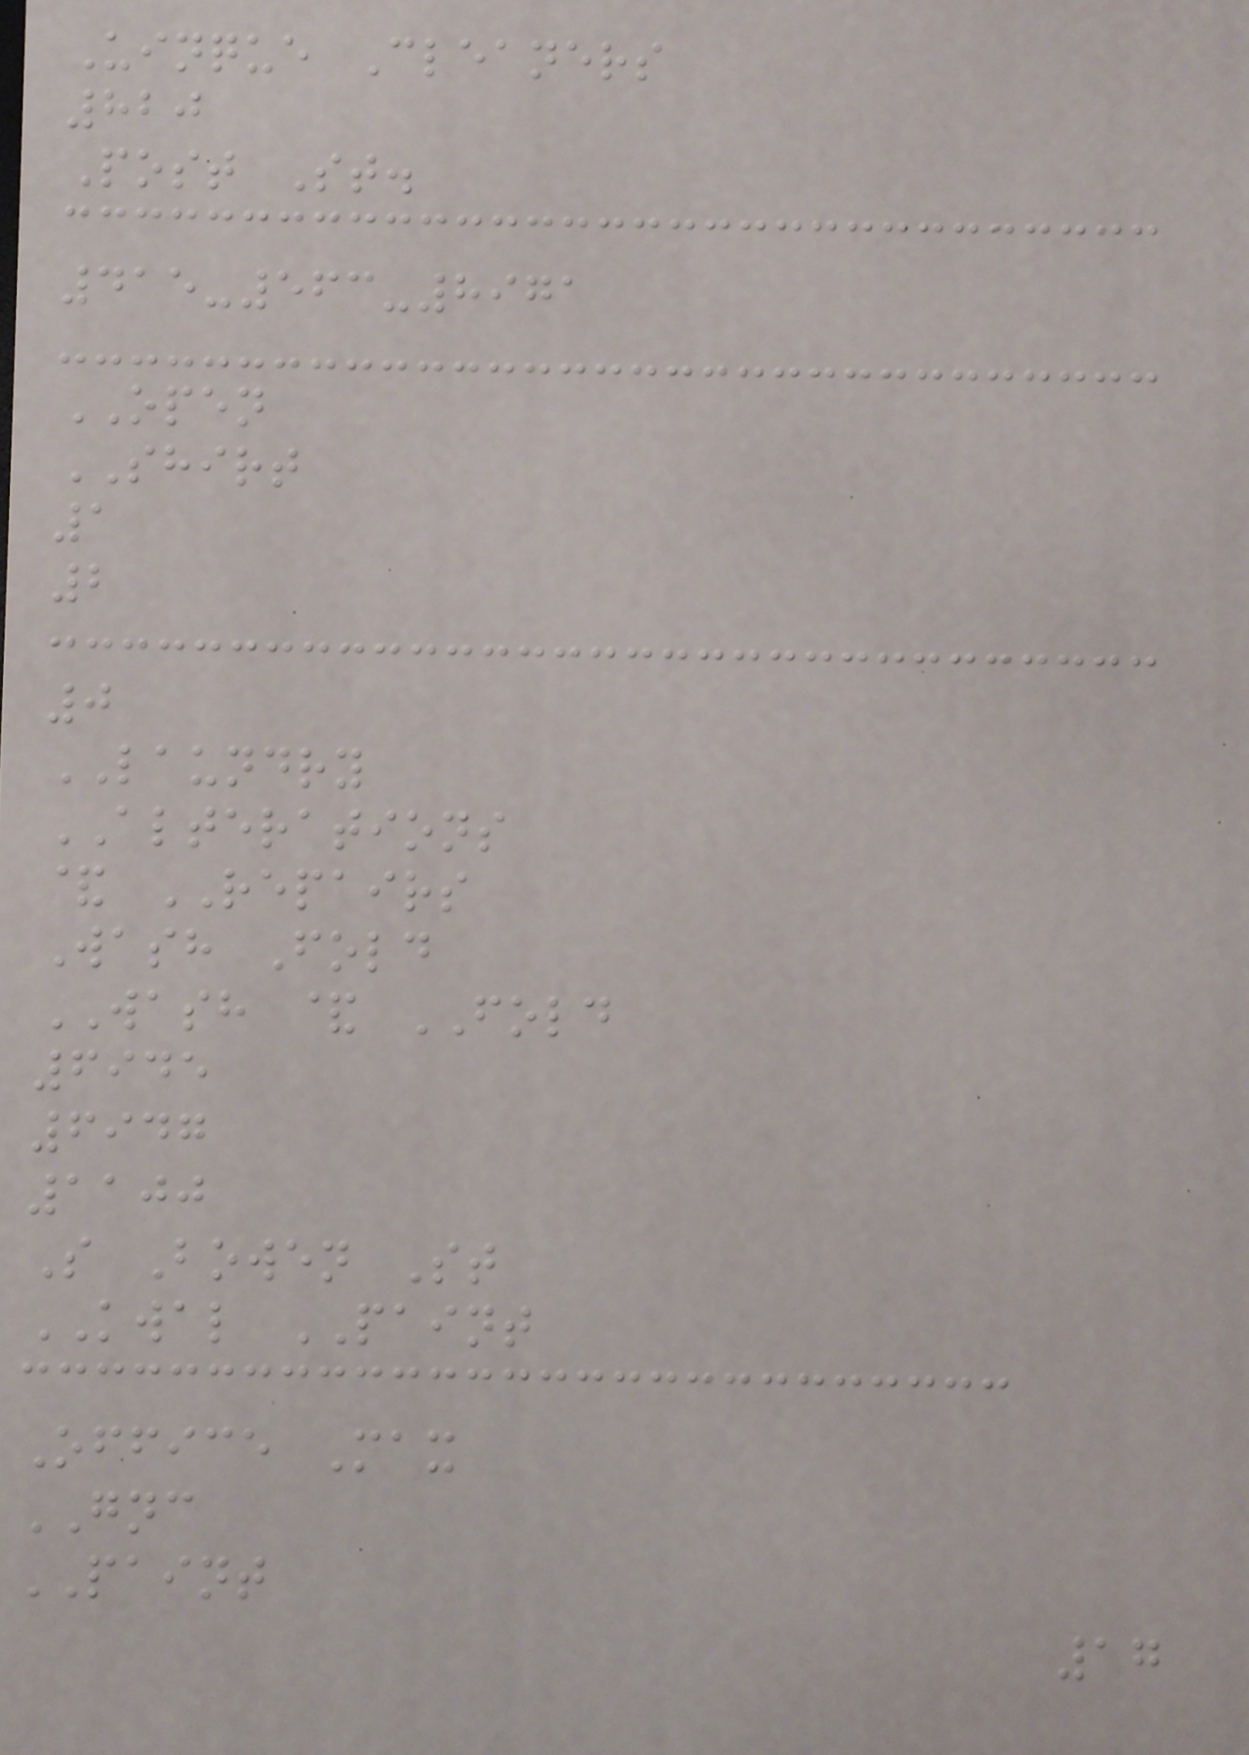Uinque Cleaners
820
Post St.
415-563-8971
OPEN
SHIRT
1
2
0
LAUNDRY
ALTERATIONS
& REPAIRS
Wash Fold
WASH & FOLD
6945
6947
1100
S Bowen St
KWAL PAINT
Office Max
GNC
PAINT
17
